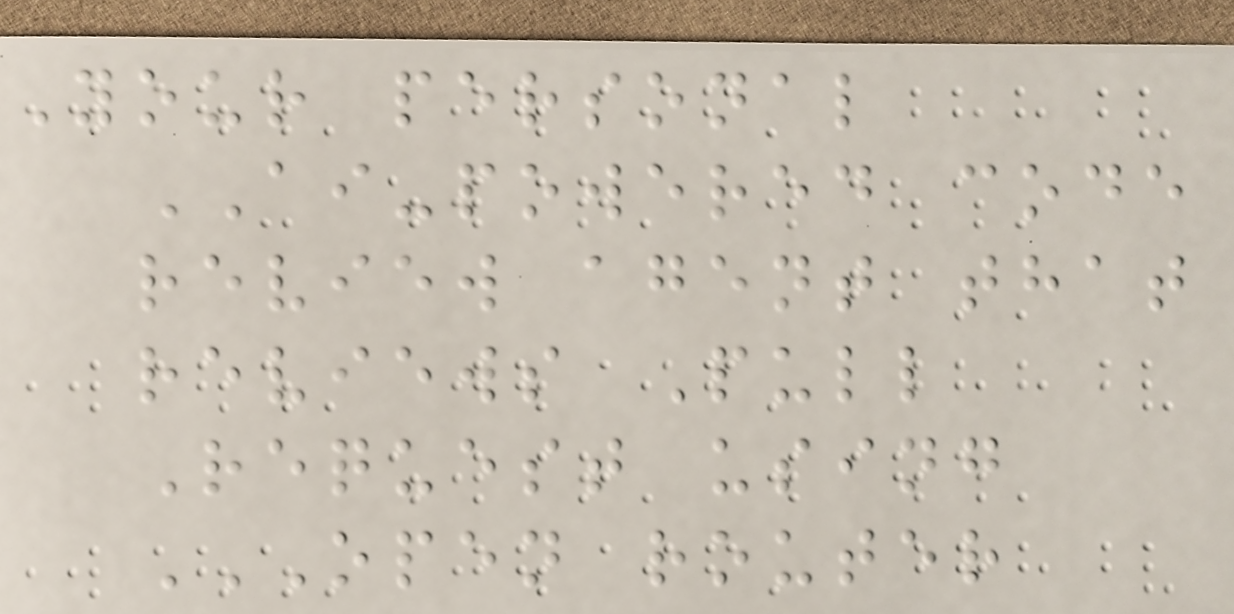Your personal
AI-powered code
review agent that
reviews Pull
Request using
OPEN ROUTER
